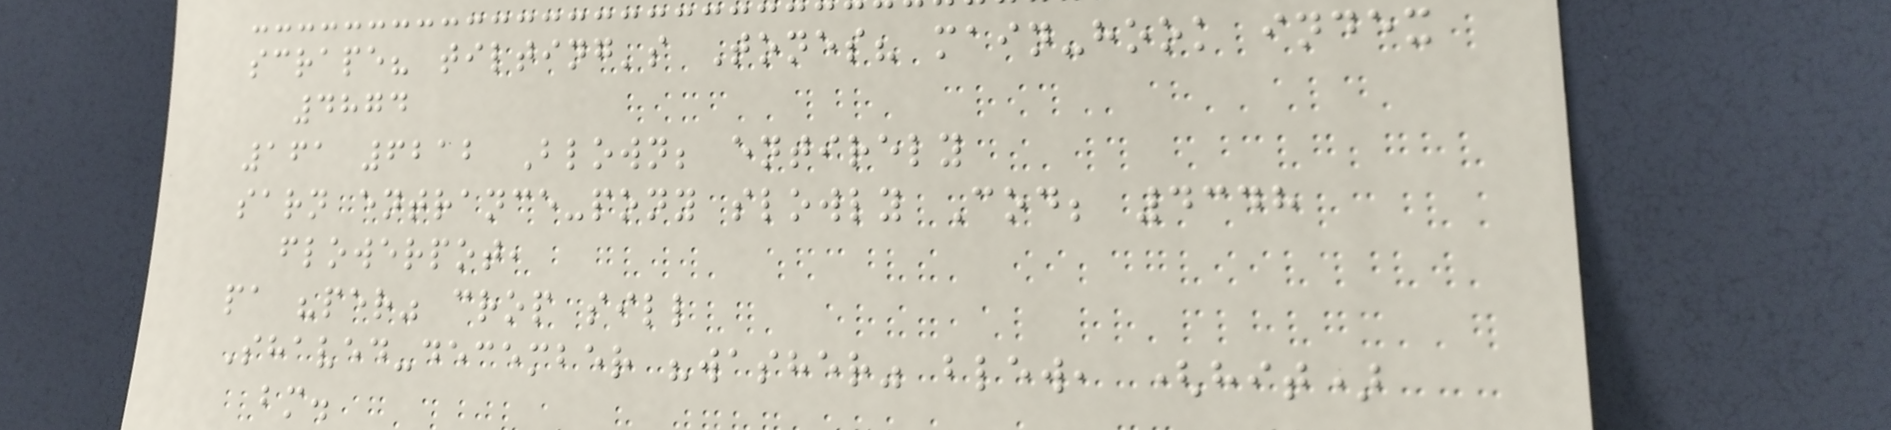scrape? tilting's Tones? main-hook index
4874
161 6212 Blown; entirely
sarn entrance-pony slowly Cod; 4348
flowerpot,
pa "per" crop sill
Shaved-december "washer" blew, (hit)
bm.
